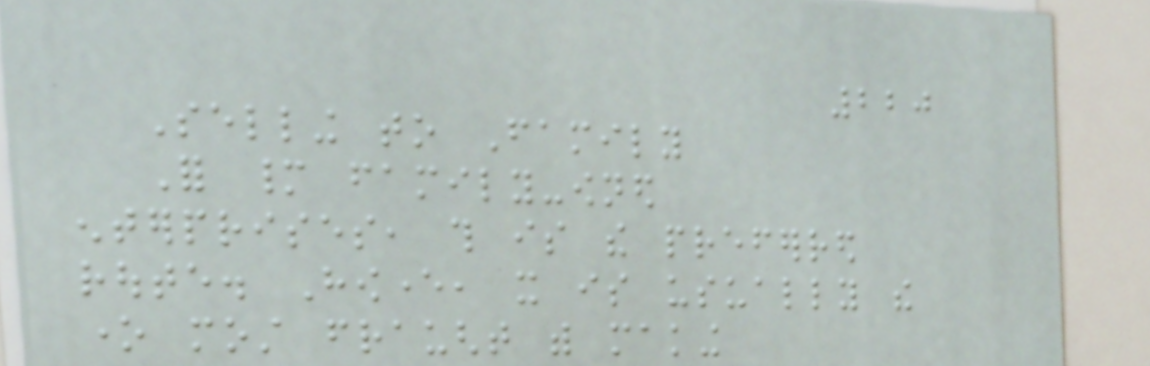220
Selling to Family
For many family-owned
enterprises, this is the preferred
route. However, it is usually the
one most fraught with making
